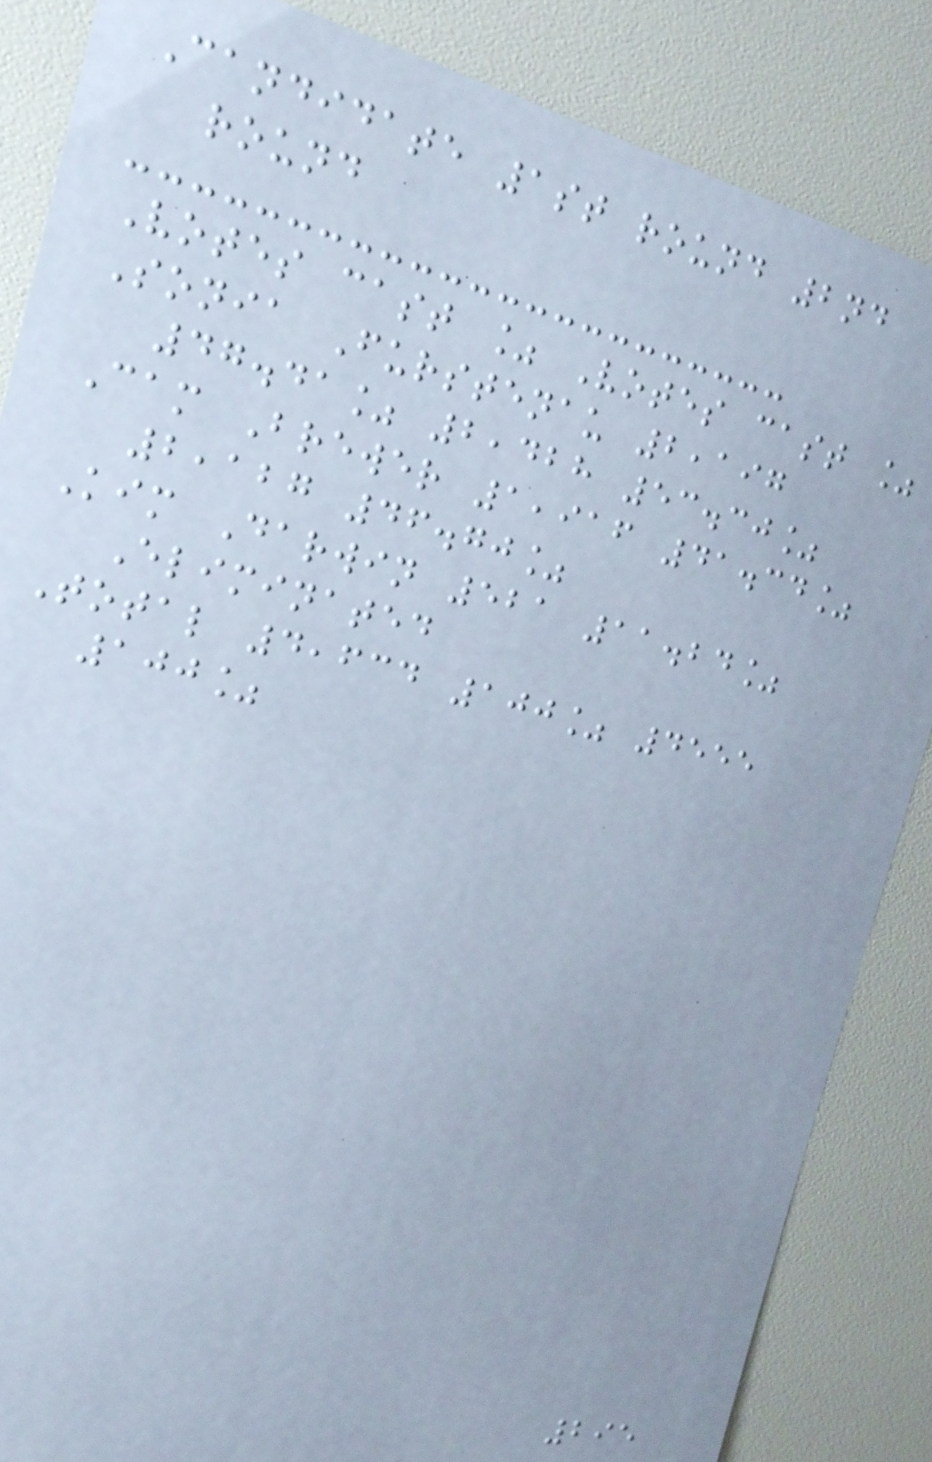Candidate 1st round 2nd
round
Votes cast % Votes cast %
Sonia Furstenau 2,197
47.41% 2,428 53.30%
Cam Brewer 1,916 41.34%
2,127 46.70%
Kim Darwin 521 11.24%
Eliminated
Total 4,634 100% 4555
100%
295
